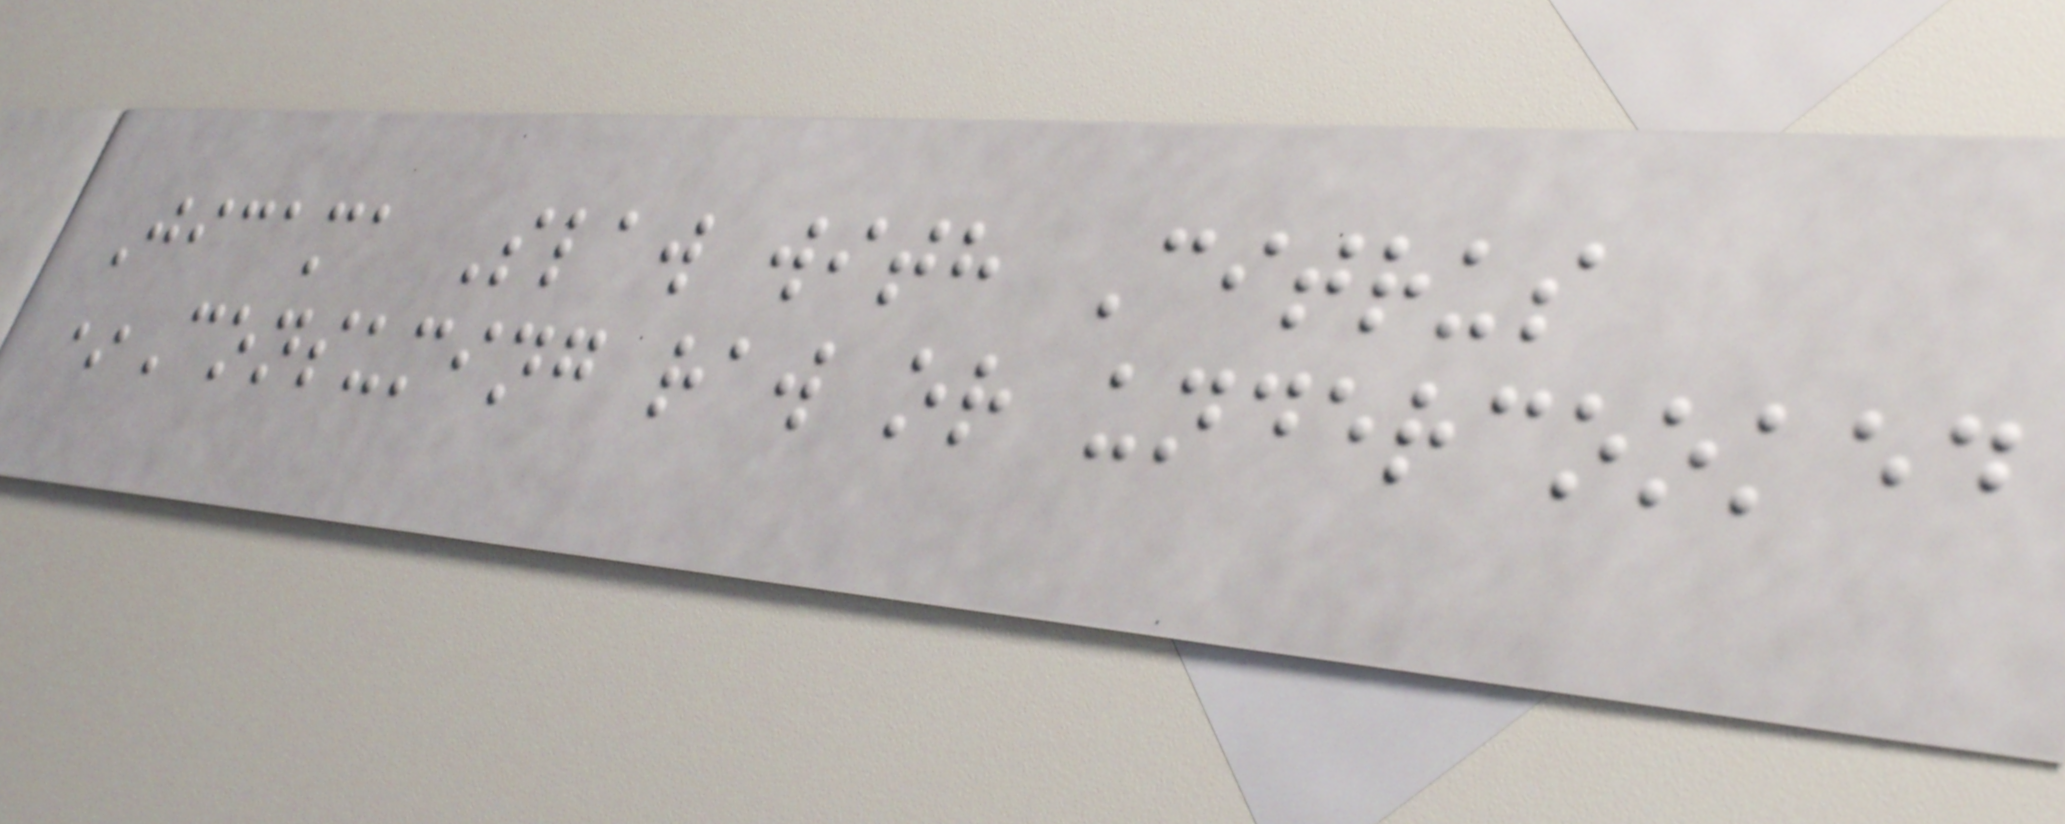Jicama Slaw with Citrus
*Consuming raw or undercooked
